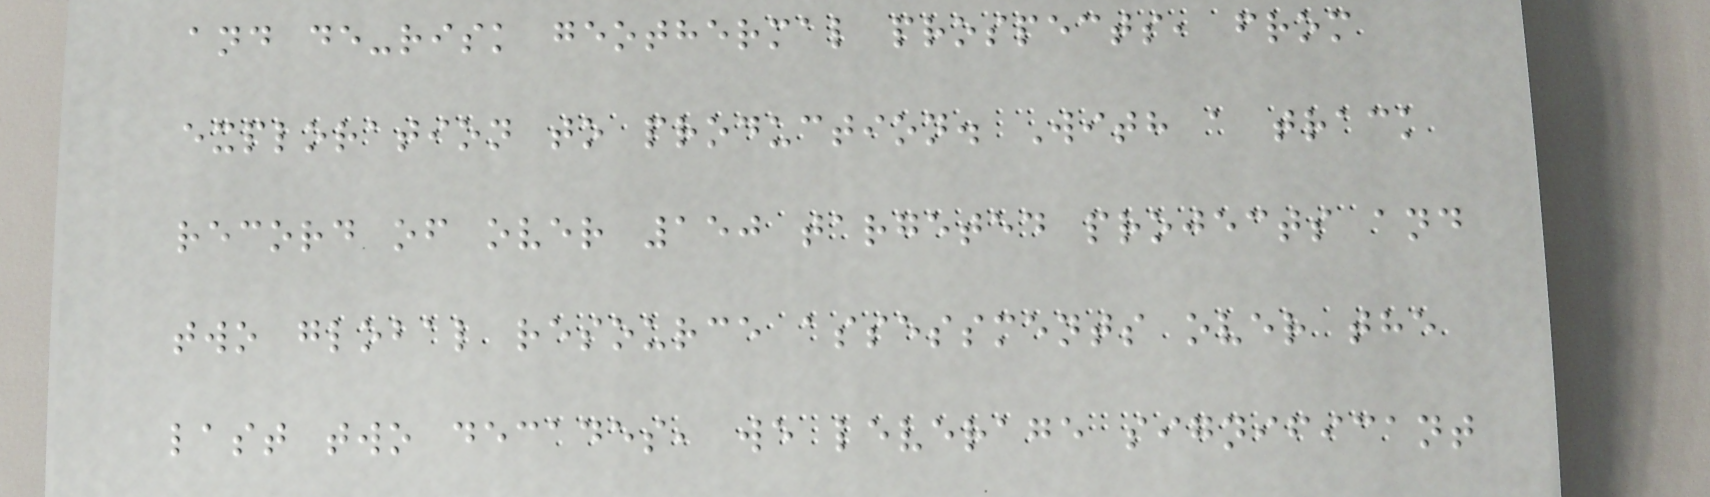and de-risk geothermal prospects, from
exploration to production. With a track
record of over 150 targeted projects and
two global resource assessments over the
last two decades, we leverage significant
